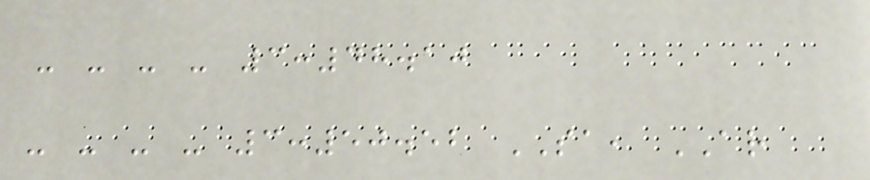- - - - 3:48.10
- - - - 3:50.52 SA, AR
